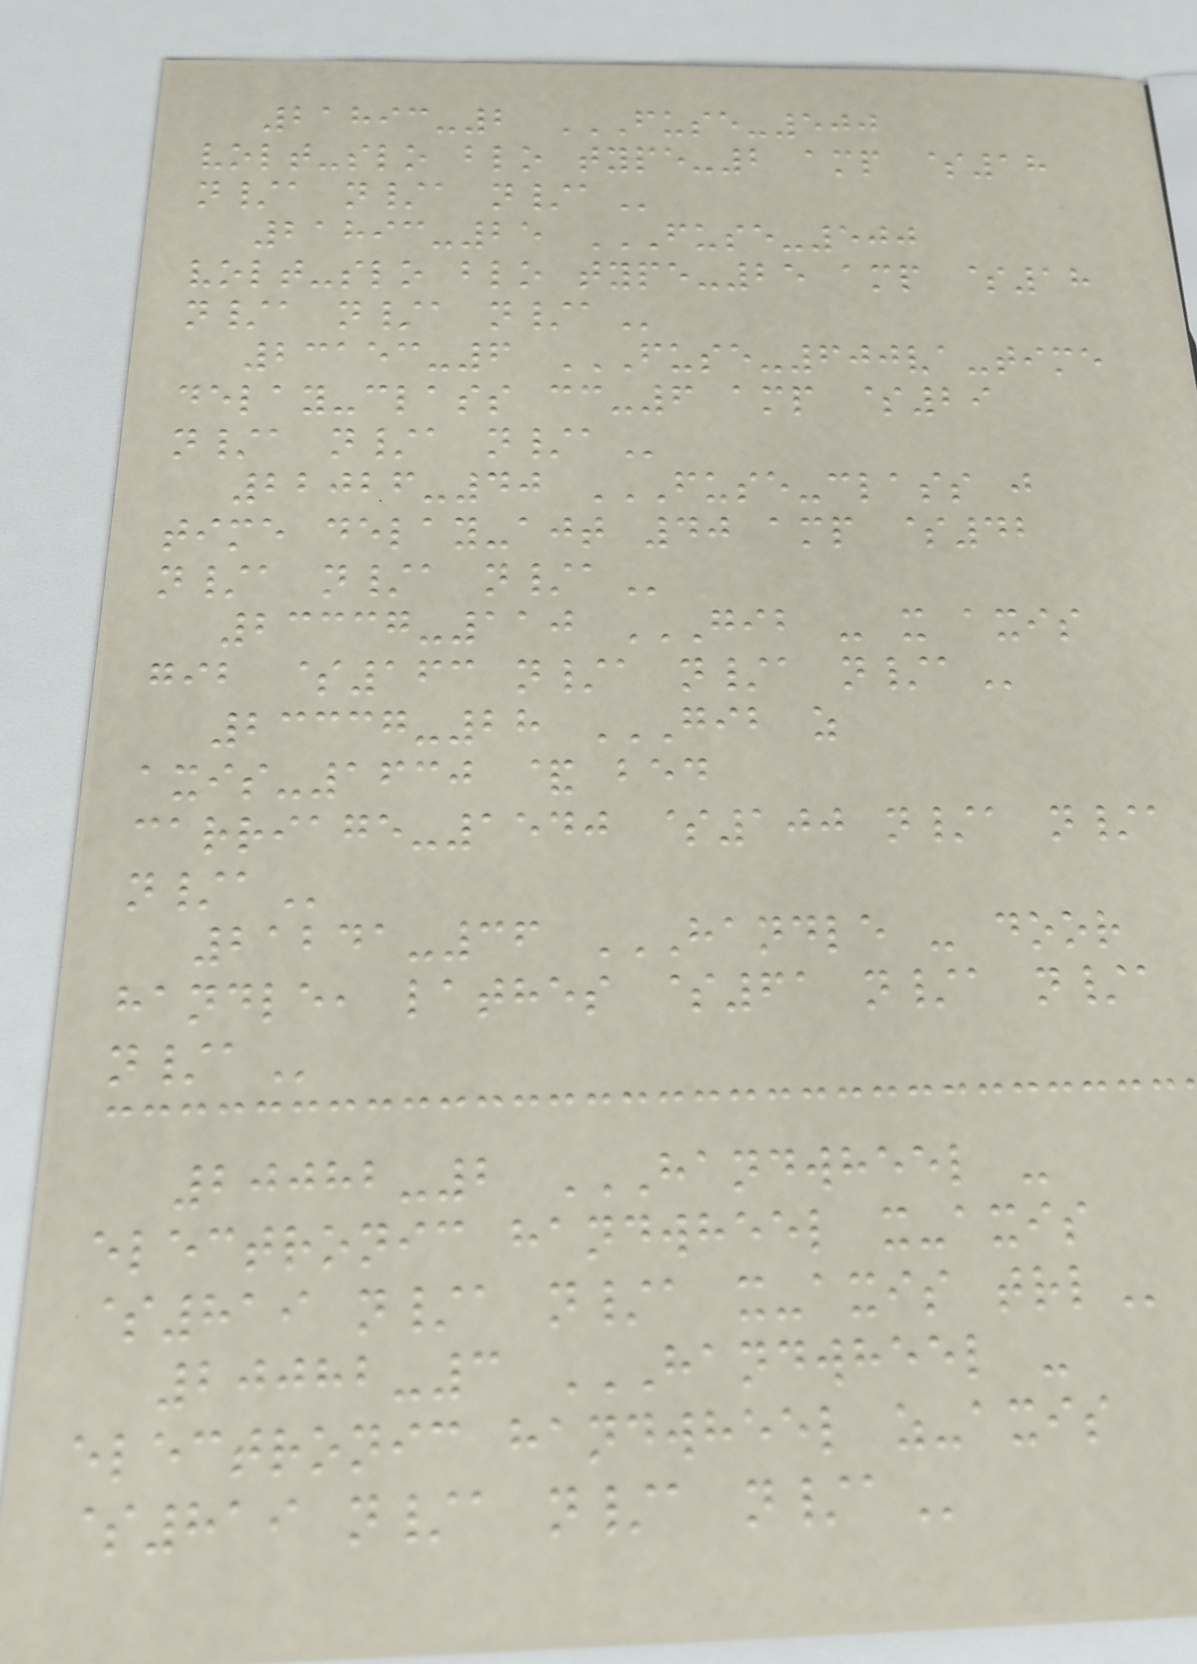21893-2 FUSE-500
VOLT-SLO BLO TYPE-2 AMP $18
N/A N/A N/A
21893-25 FUSE-500
VOLT-SLO BLO TYPE-25 AMP $18
N/A N/A N/A
23153-6 FUSE-600VA-TIME
DELAY-CLASS CC-6 AMP $29
N/A N/A N/A
22026-40 FUSE-CLASS J
TIME DELAY-AJT 40 AMP $42
N/A N/A N/A
23337-110 GIB - X AXIS
GIB $163 N/A N/A N/A
23337-28 GIB Z
AXIS-1630 & BED
CARRIAGE-1540 $100 N/A N/A
N/A
21241-36 HANDLE - DOOR
HANDLE, LATHES $61 N/A N/A
N/A
20082-2 HANDWHEEL -
ELECTRONIC HANDWHEEL X-AXIS
$819 N/A N/A X-AXIS TRL
20082-3 HANDWHEEL -
ELECTRONIC HANDWHEEL Z-AXIS
$819 N/A N/A N/A
